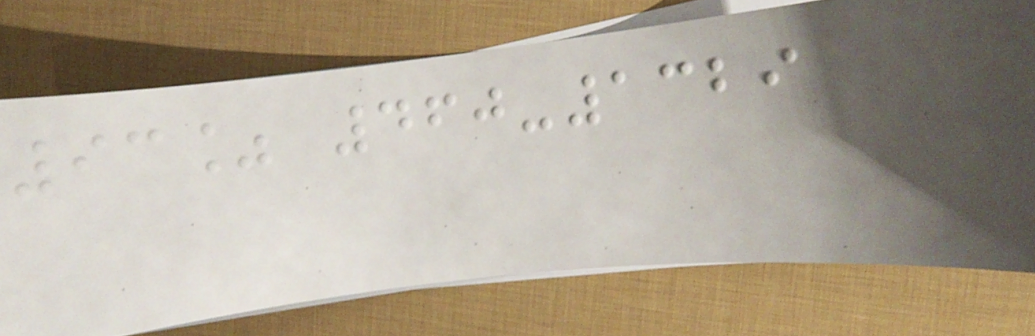93% 460-1329
